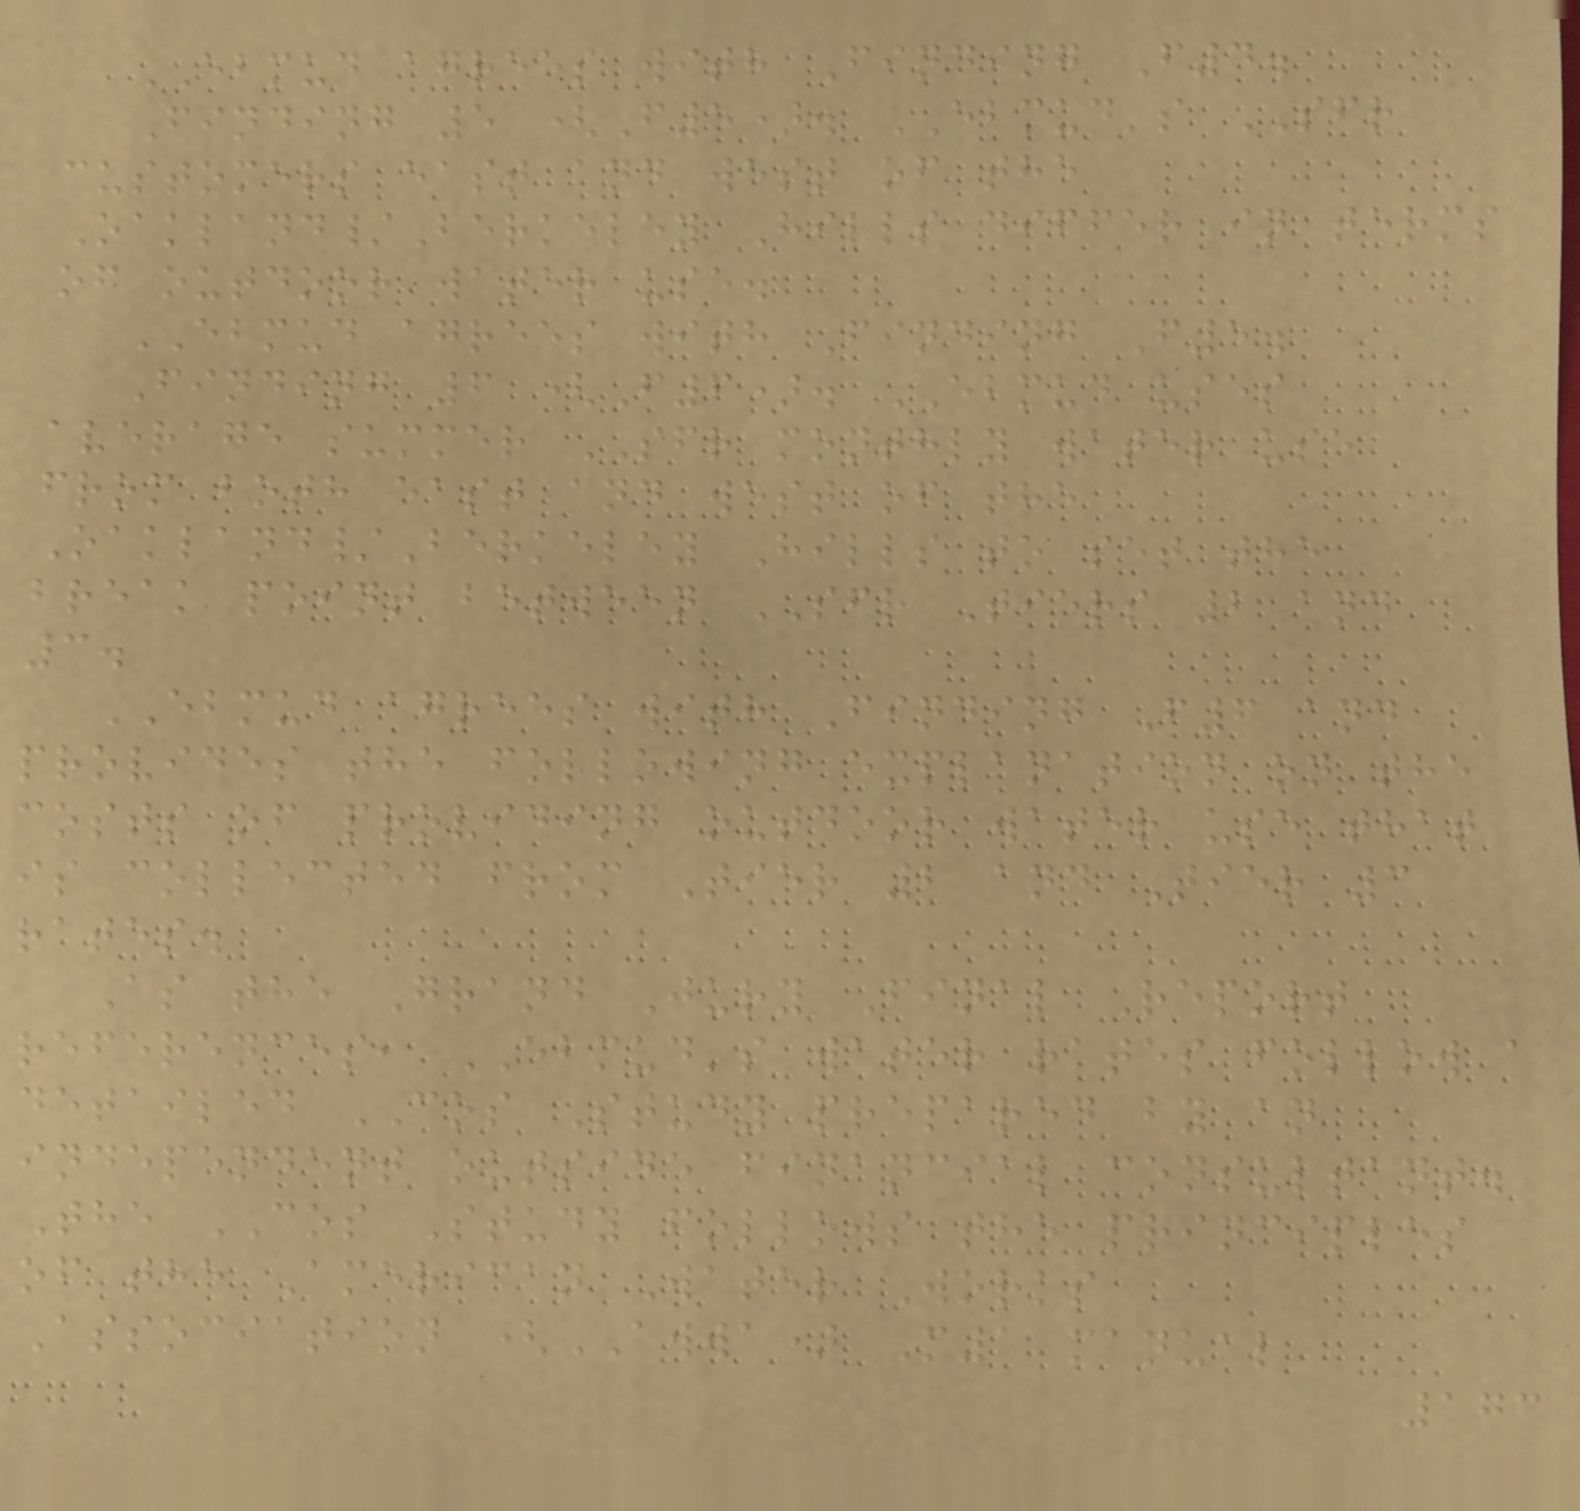EBMUD agrees with Finding F4.
Finding 5 (F5). EBMUD's SFR
customers east and west of the
Oakland/Berkeley Hills differ in terms
of outdoor water use.
EBMUD agrees with Finding F5.
Finding 6 (F6). EBMUD uses
average summer SFR monthly water use
from both east and west of the
Oakland/Berkeley Hills to set the
break point between SFR Tiers 2 and
3.
EBMUD agrees with Finding F6 and
provides the following explanation on the
costs of providing outdoor water use that
is collected from Tier 2 and Tier 3
rates.
As the Grand Jury Final Report
references, EBMUD's water rates follow a
detailed COS Study prepared by an
independent outside financial consultant.
The COS Study follows the principles
of the American Water Works
Association (AWWA) M1 manual
173
